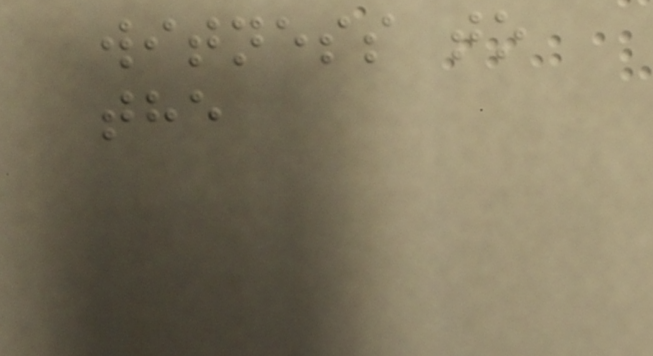witness to
the
